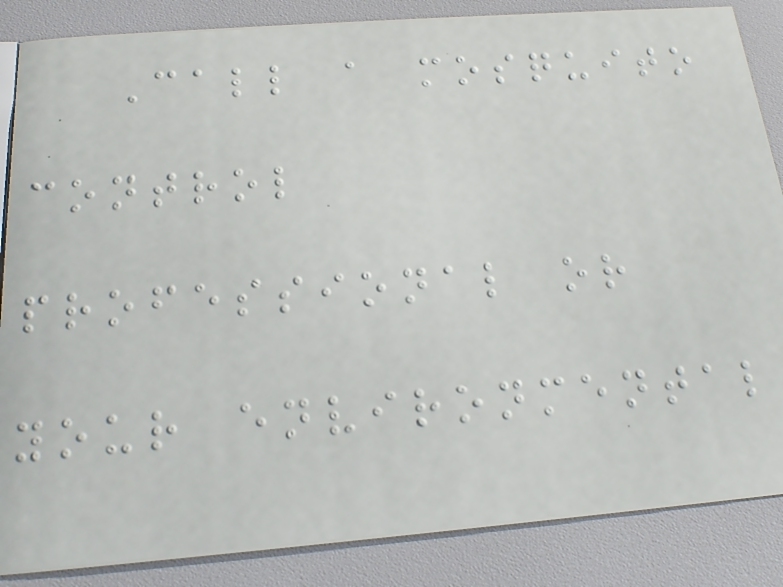Call a mosquito
control
professional or
your environmental
